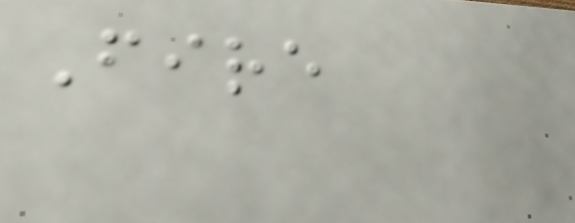Fire
